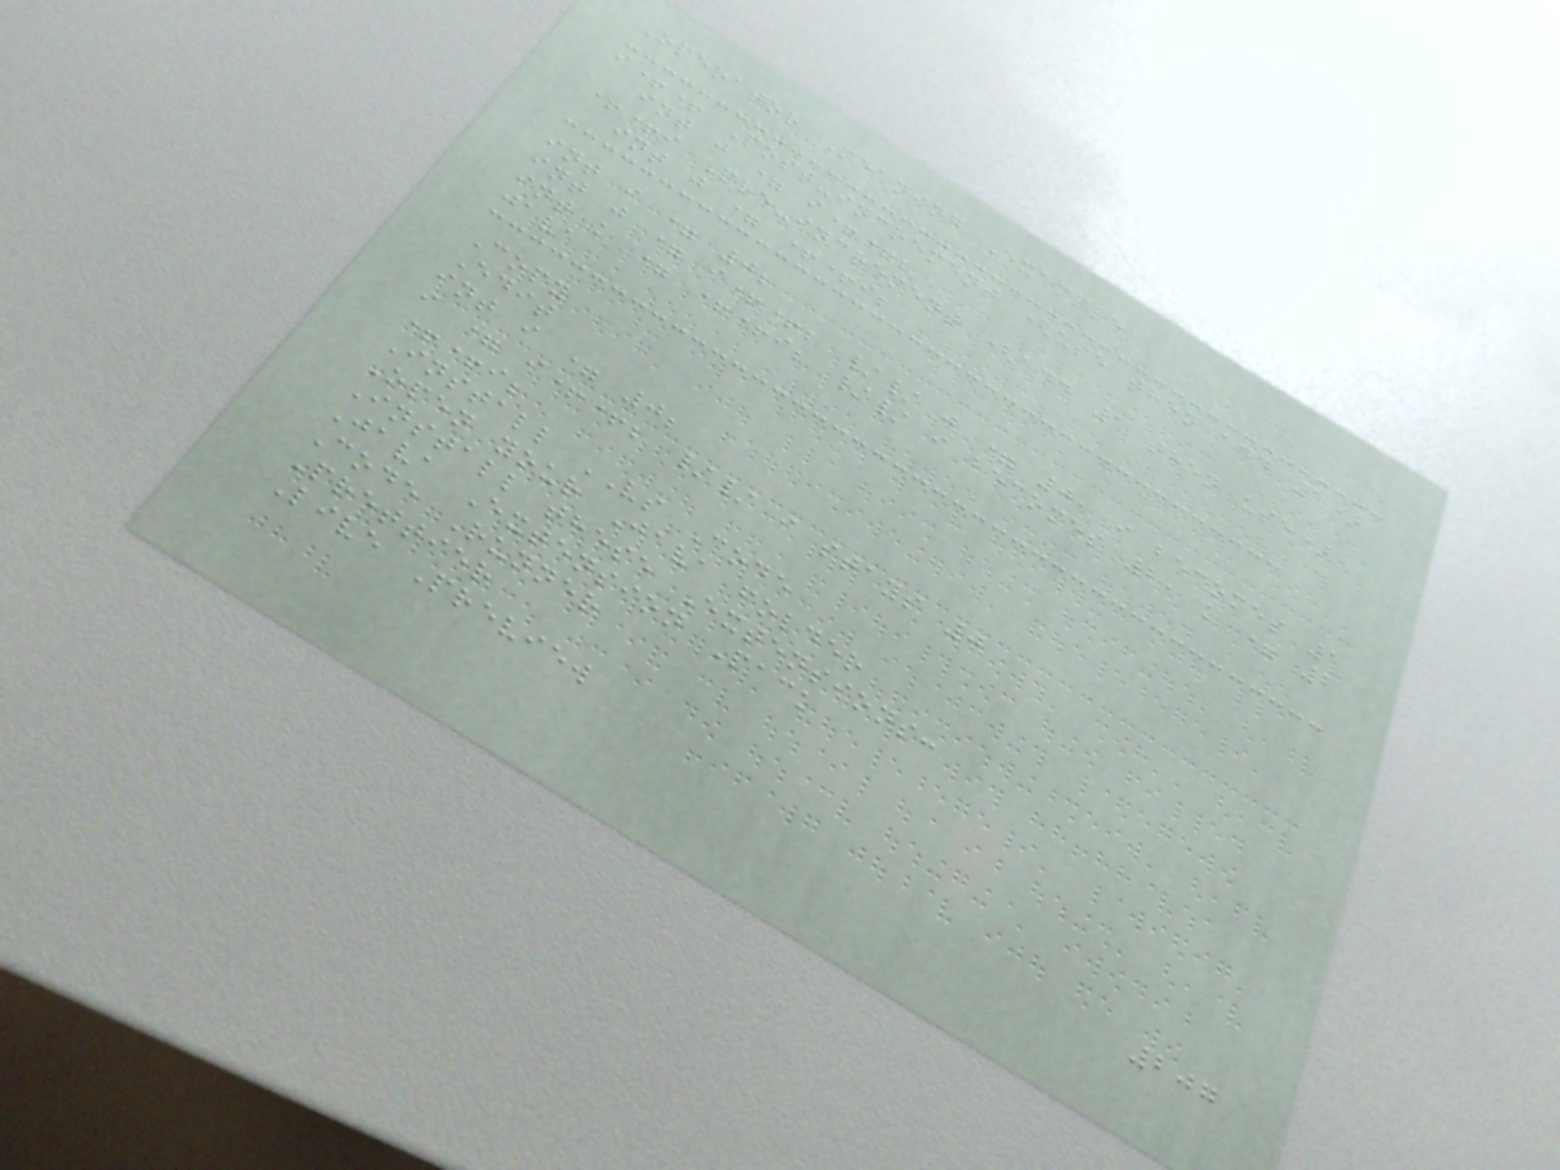Operator Meaning Example
i++ Post-increment (use then add 1)
int j = i++;
++i Pre-increment (add 1 then use)
int j = ++i;
int i = 0;
int j = i++; // j = 0, i becomes 1
int k = ++i; // i becomes 2, k = 2
java
Copy
Edit
int i = 0;
i = i++; // i stays 0
++i;
Install VS Code
Open your Java folder
Install these Extensions:
Java Extension Pack
Code Runner
Prettier
Live Preview
207
